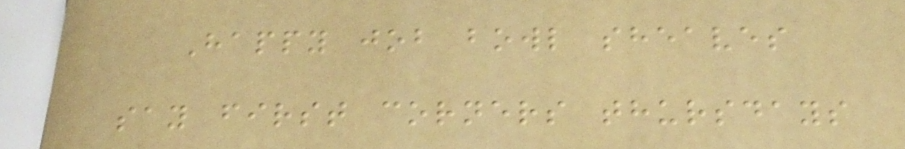Happy job bowl sheaves
say first corners thursdays
